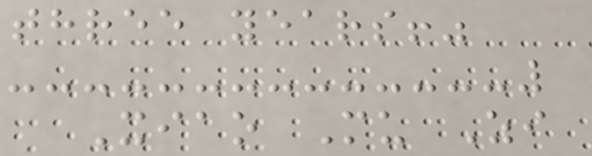three years!"
Xiao Mu Zi
